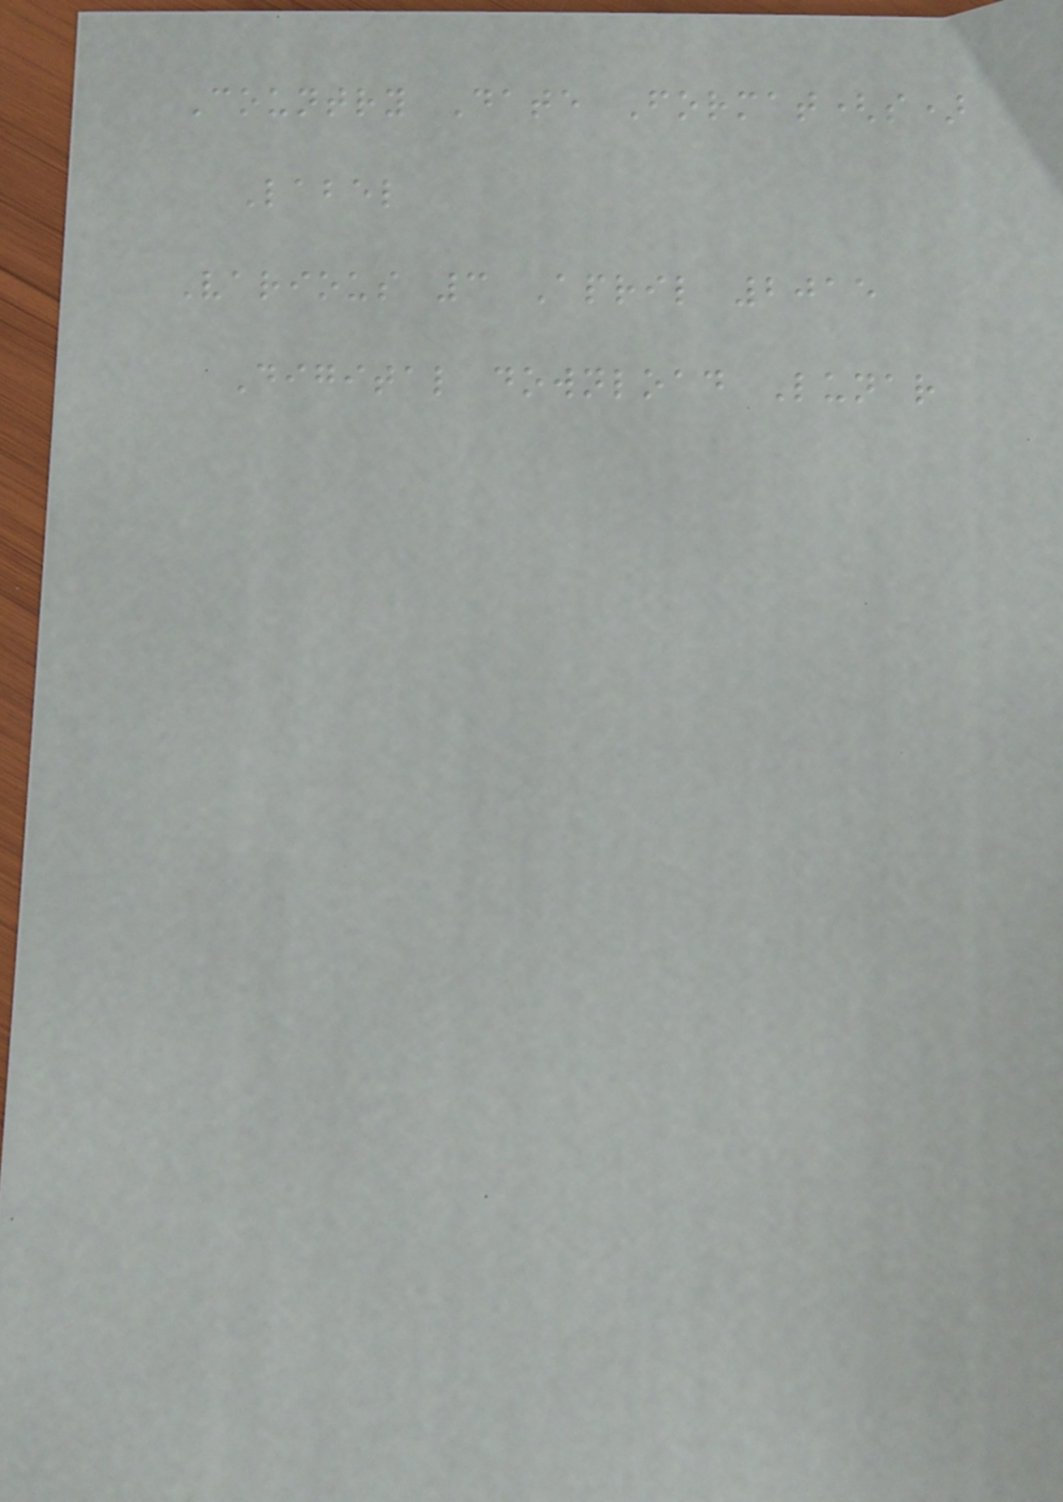Country Date Format(s)
Label
Various 3 April 2015
Digital download Lunar
